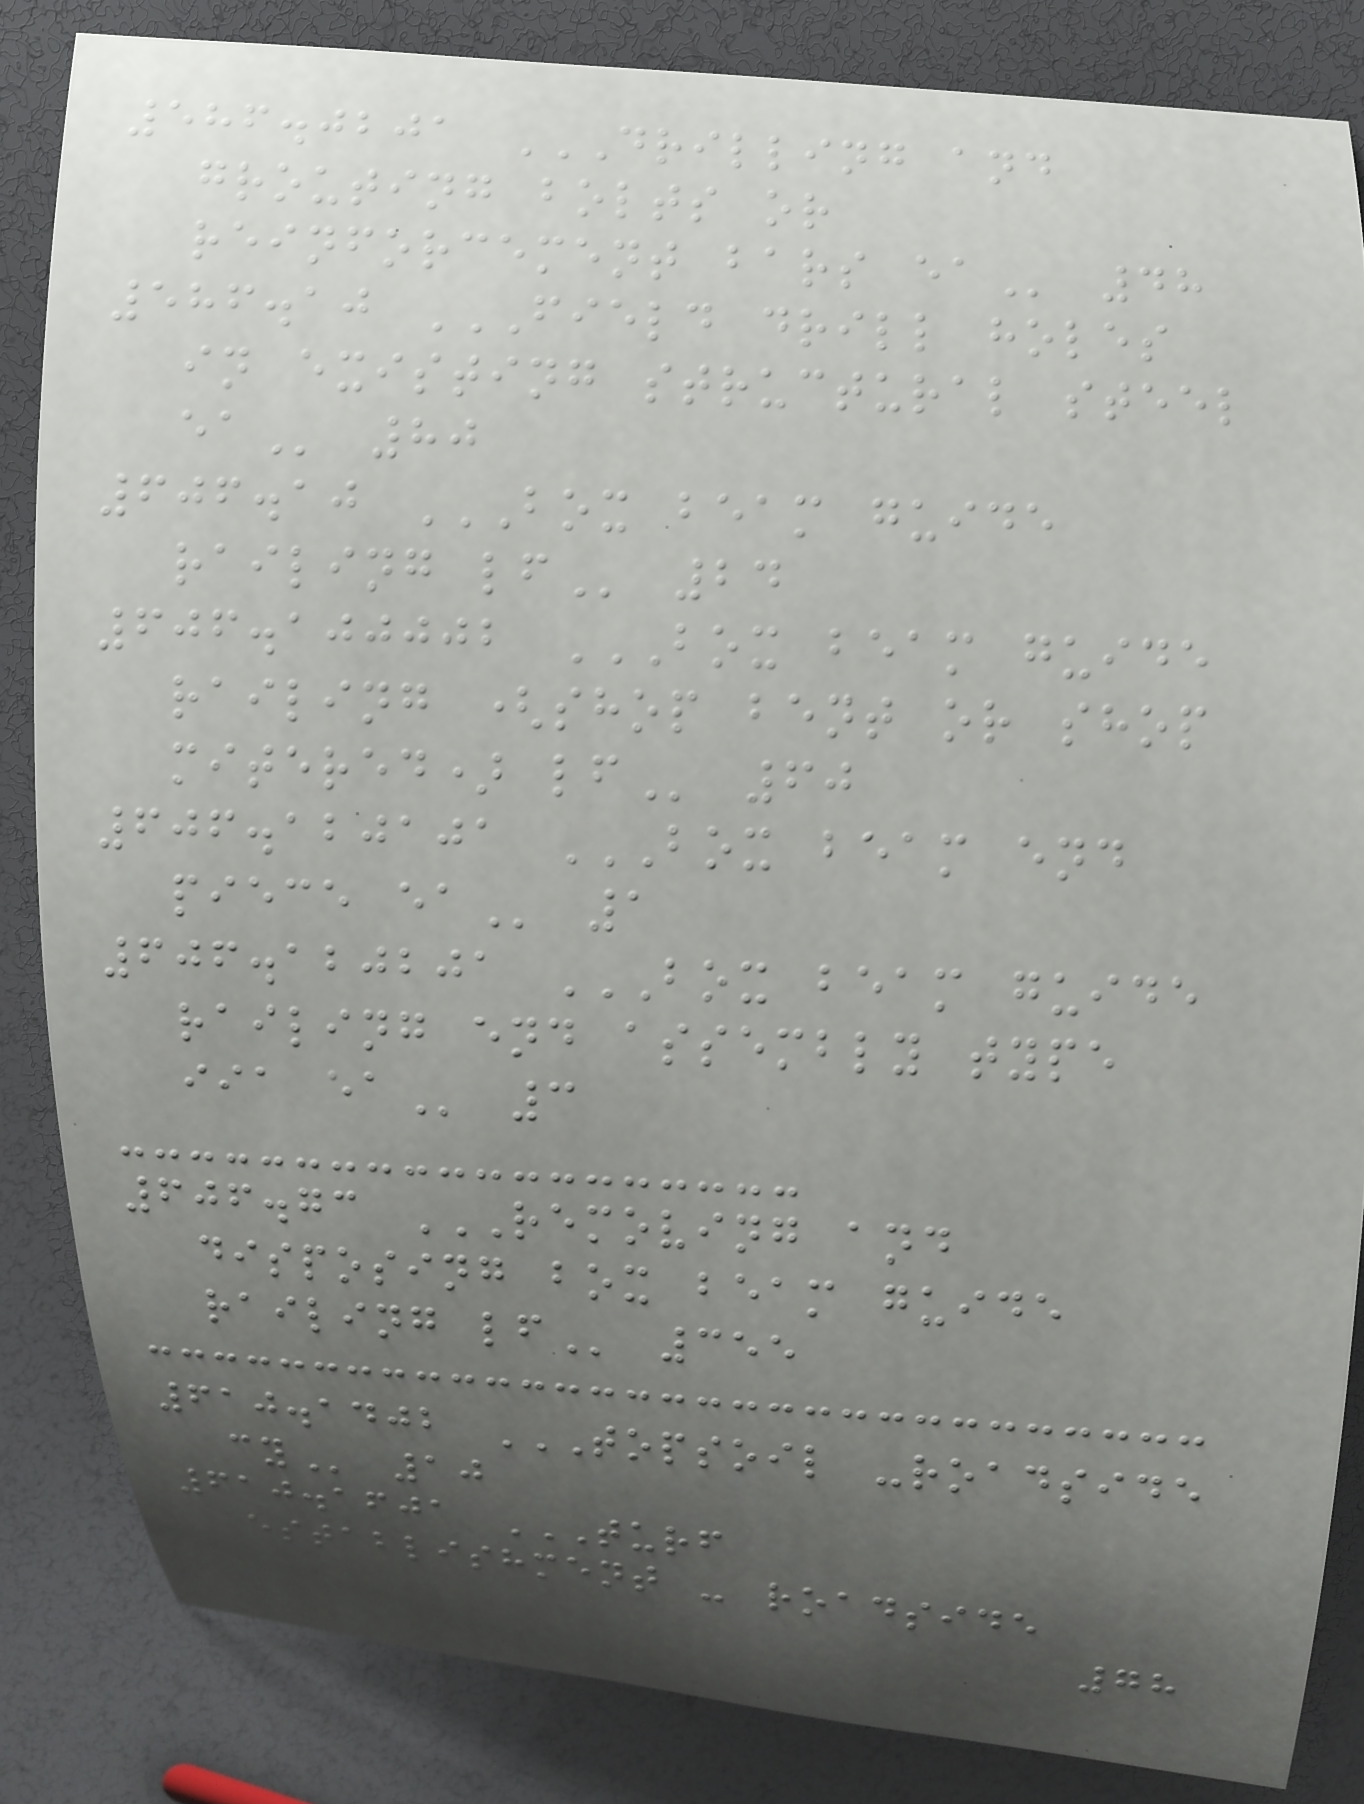586.0201 DRILLING AND
GROUTING BOLTS OR
REINFORCEMENT BARS EA 48
586.10 FIELD DRILL HOLES
IN EXISTING STRUCTURAL STEEL
EA 80
606.10 BOX BEAM GUIDE
RAILING LF 24
606.100002 BOX BEAM GUIDE
RAILING (SHOP BENT OR SHOP
MITERED) LF 60
606.120101 BOX BEAM END
PIECE EA 1
606.120201 BOX BEAM GUIDE
RAILING END ASSEMBLY TYPE
IIA EA 3
606.73 REMOVING AND
DISPOSING BOX BEAM GUIDE
RAILING LF 355
610.1402 TOPSOIL -ROADSIDE
CY 10
610.1601 TURF
ESTABLISHMENT - ROADSIDE
78
